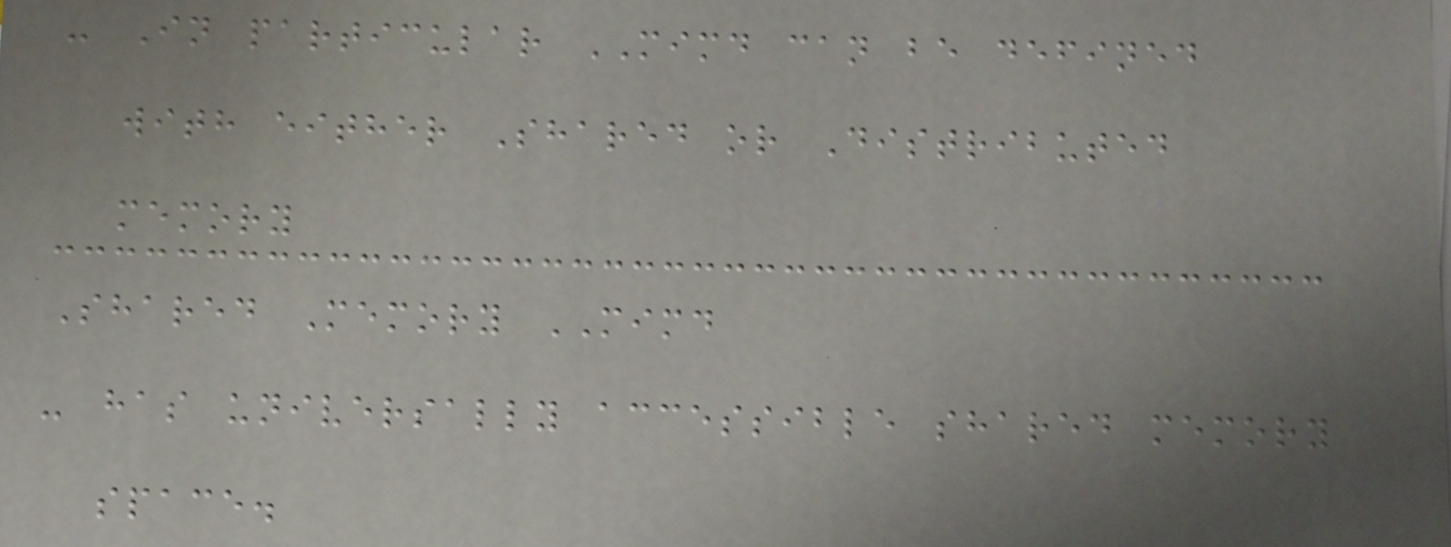- In particular MIMD can be defined
with either Shared or Distributed
memory
Shared Memory MIMD
- has universally accessible shared memory
space.
